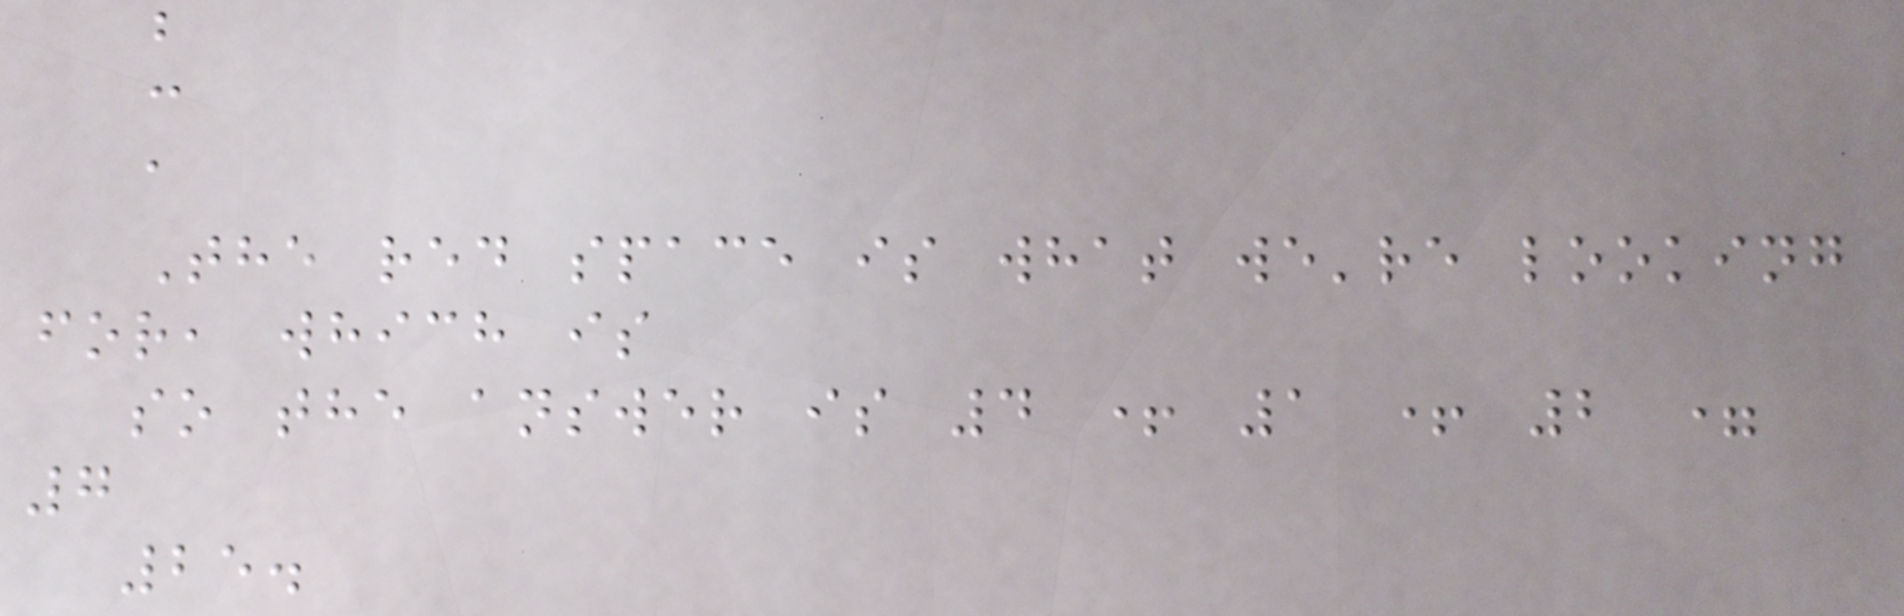b
c
a
The red space is what we're looking
for, which is
so the answer is 4 + 1 + 2 =
7
25.
